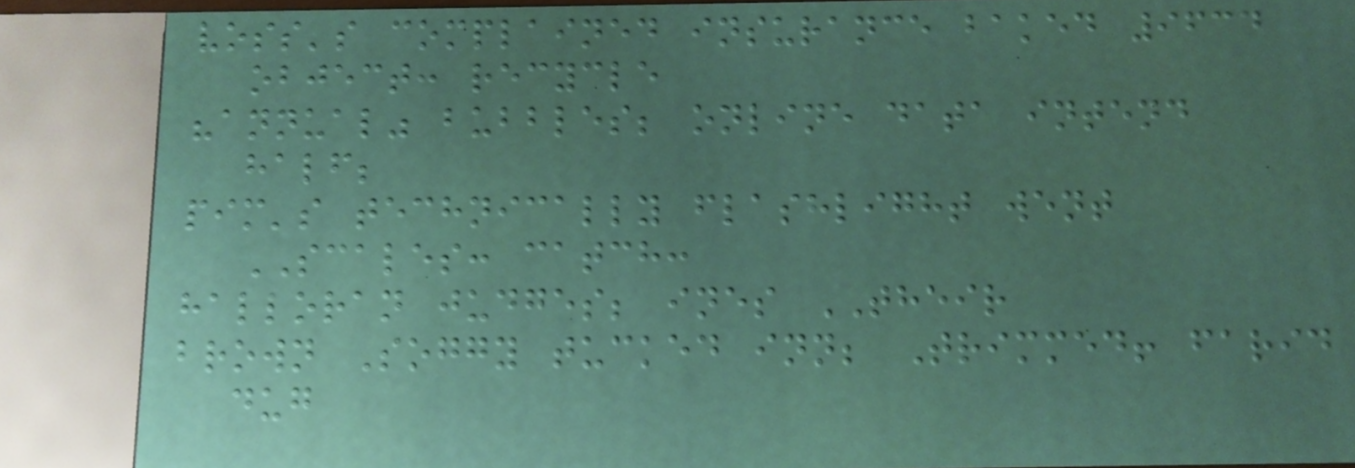voss's complained insurance baked 9634
object: recycle
"annual" bubbles; online data intend
half;
pim's technically flashlight went
SCALES: catch:
halloran judges; ines THEIR
brown Soggy tucked inn; Trimmed! farid
dug
